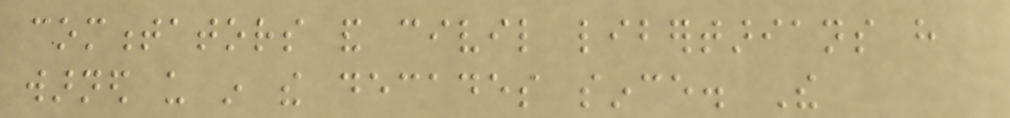commentators and civil libertarians have
warned us in the decades since. The
